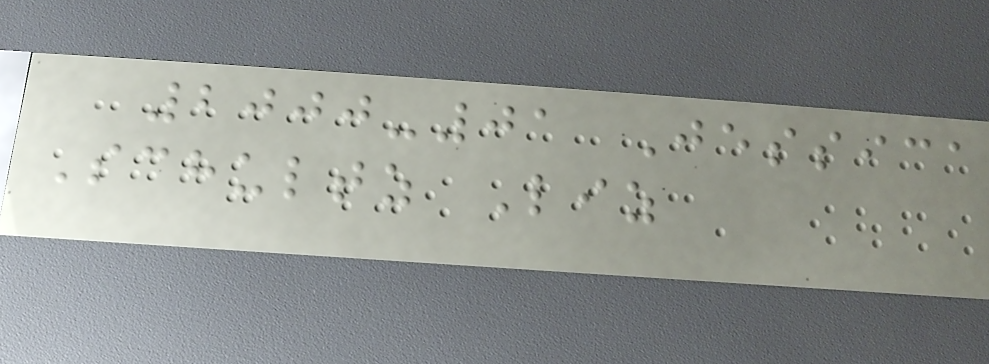2000-01 Jessica
Schultz Liz
